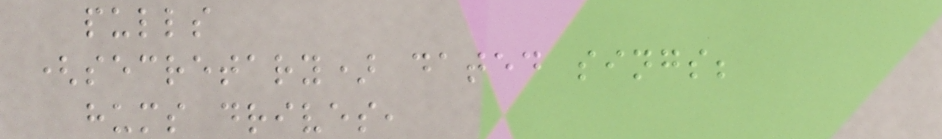pulls
(secretary) dated sings;
hums drives,
